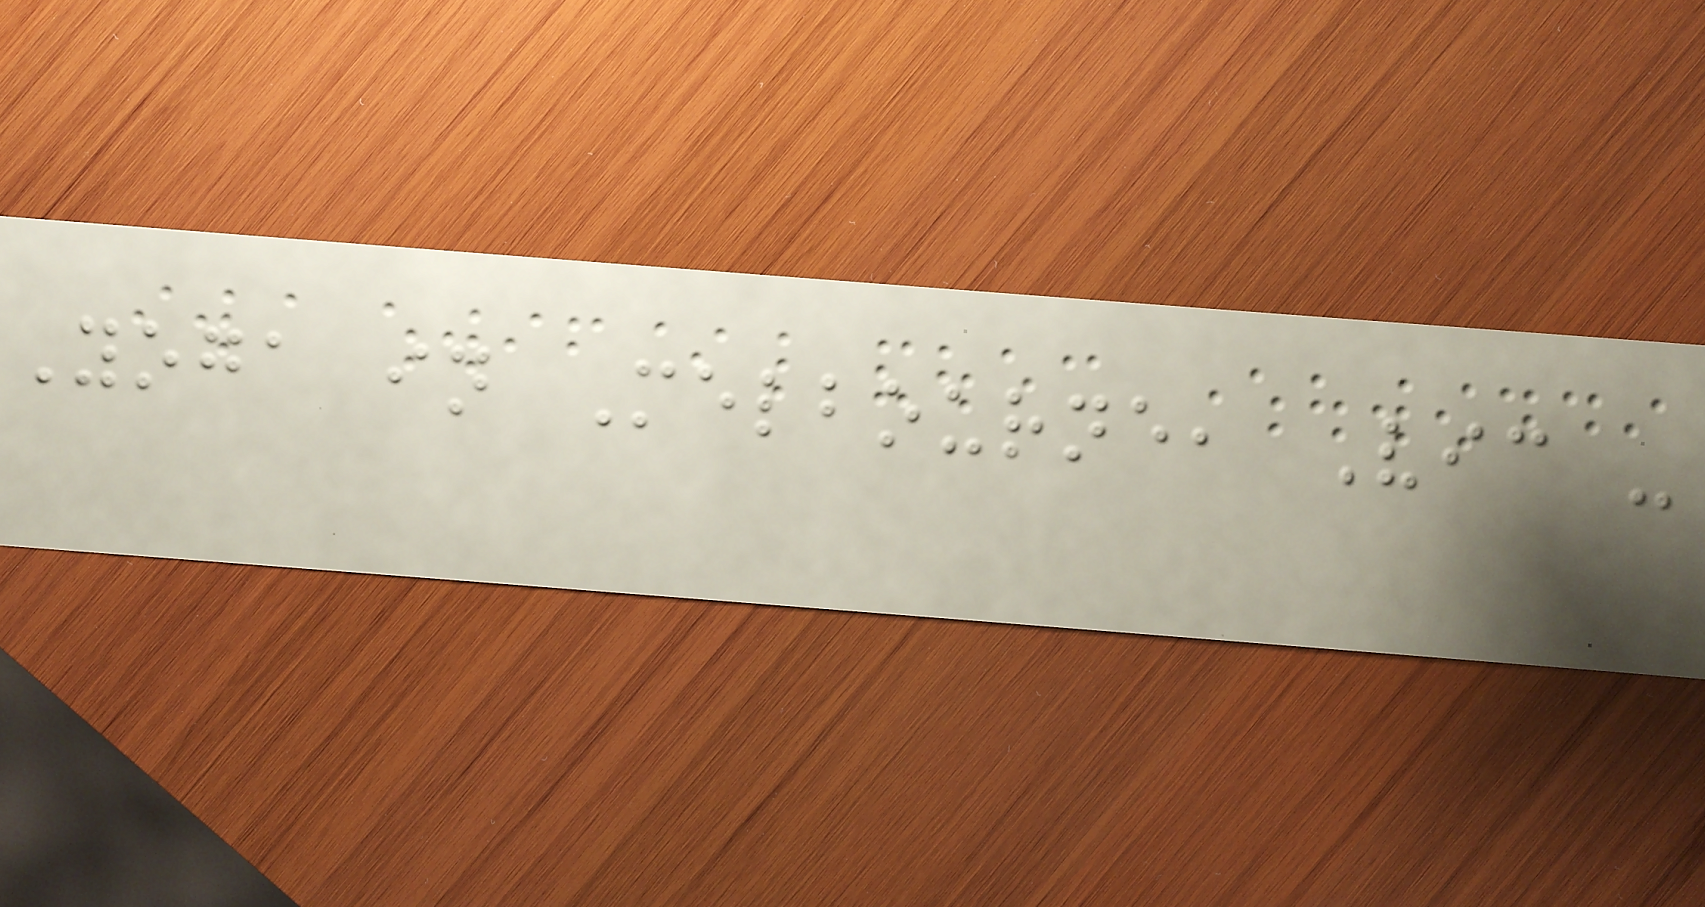Yoga in Melbourne, Vic -
